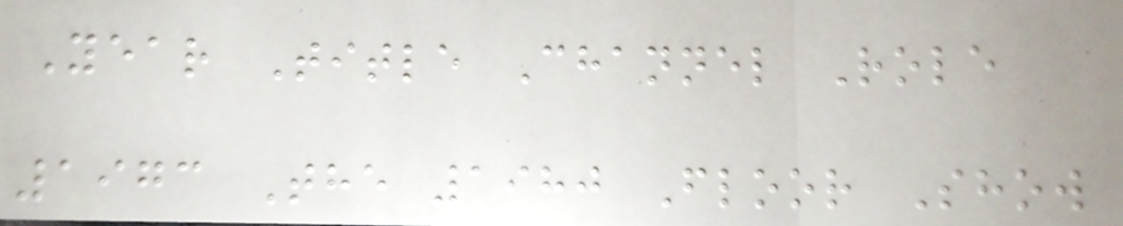Year Title Channel Role
1973 The 1980 Floor Show
